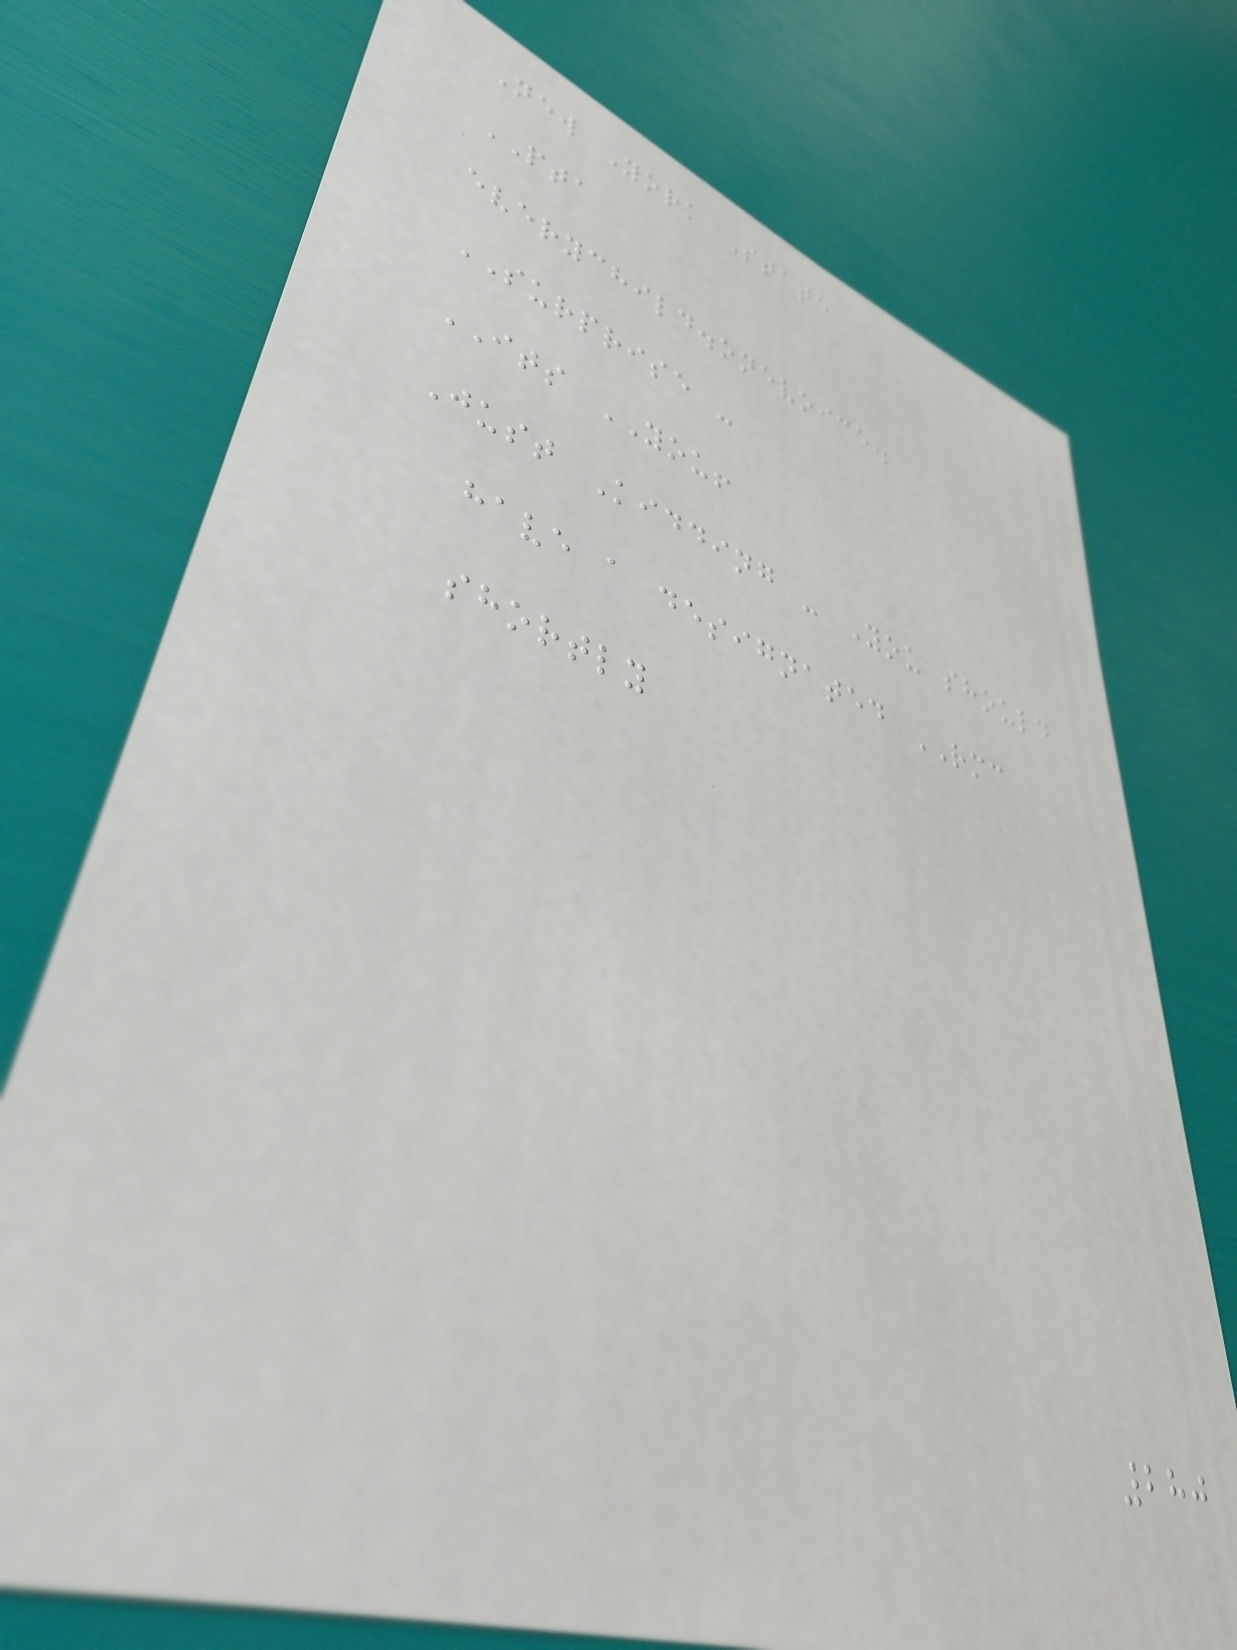New York State
PTA
everychild.onevoice.
SURPRISE -
ITS YOU!
Just Kidding - You should
have a designated RMC
shortly
280
